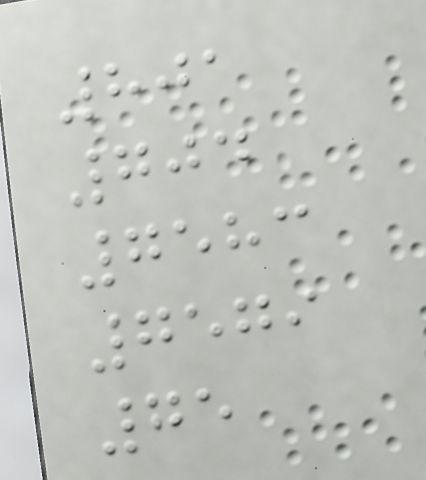801
704
7583
7579
75
